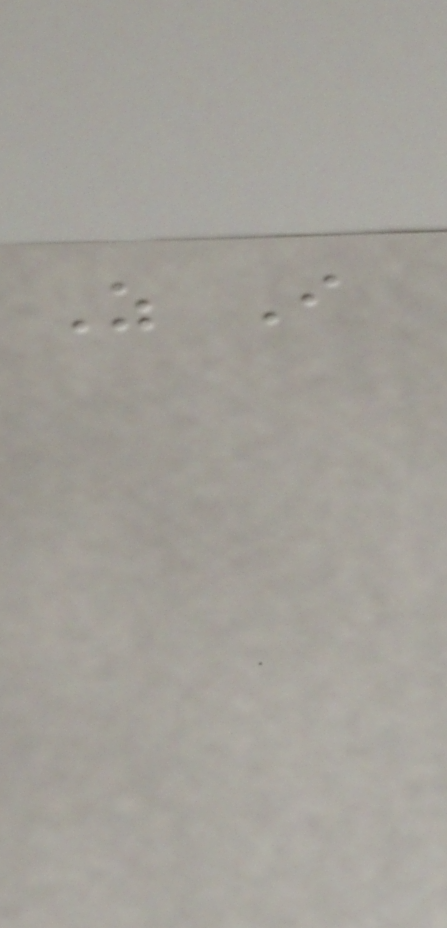As I
